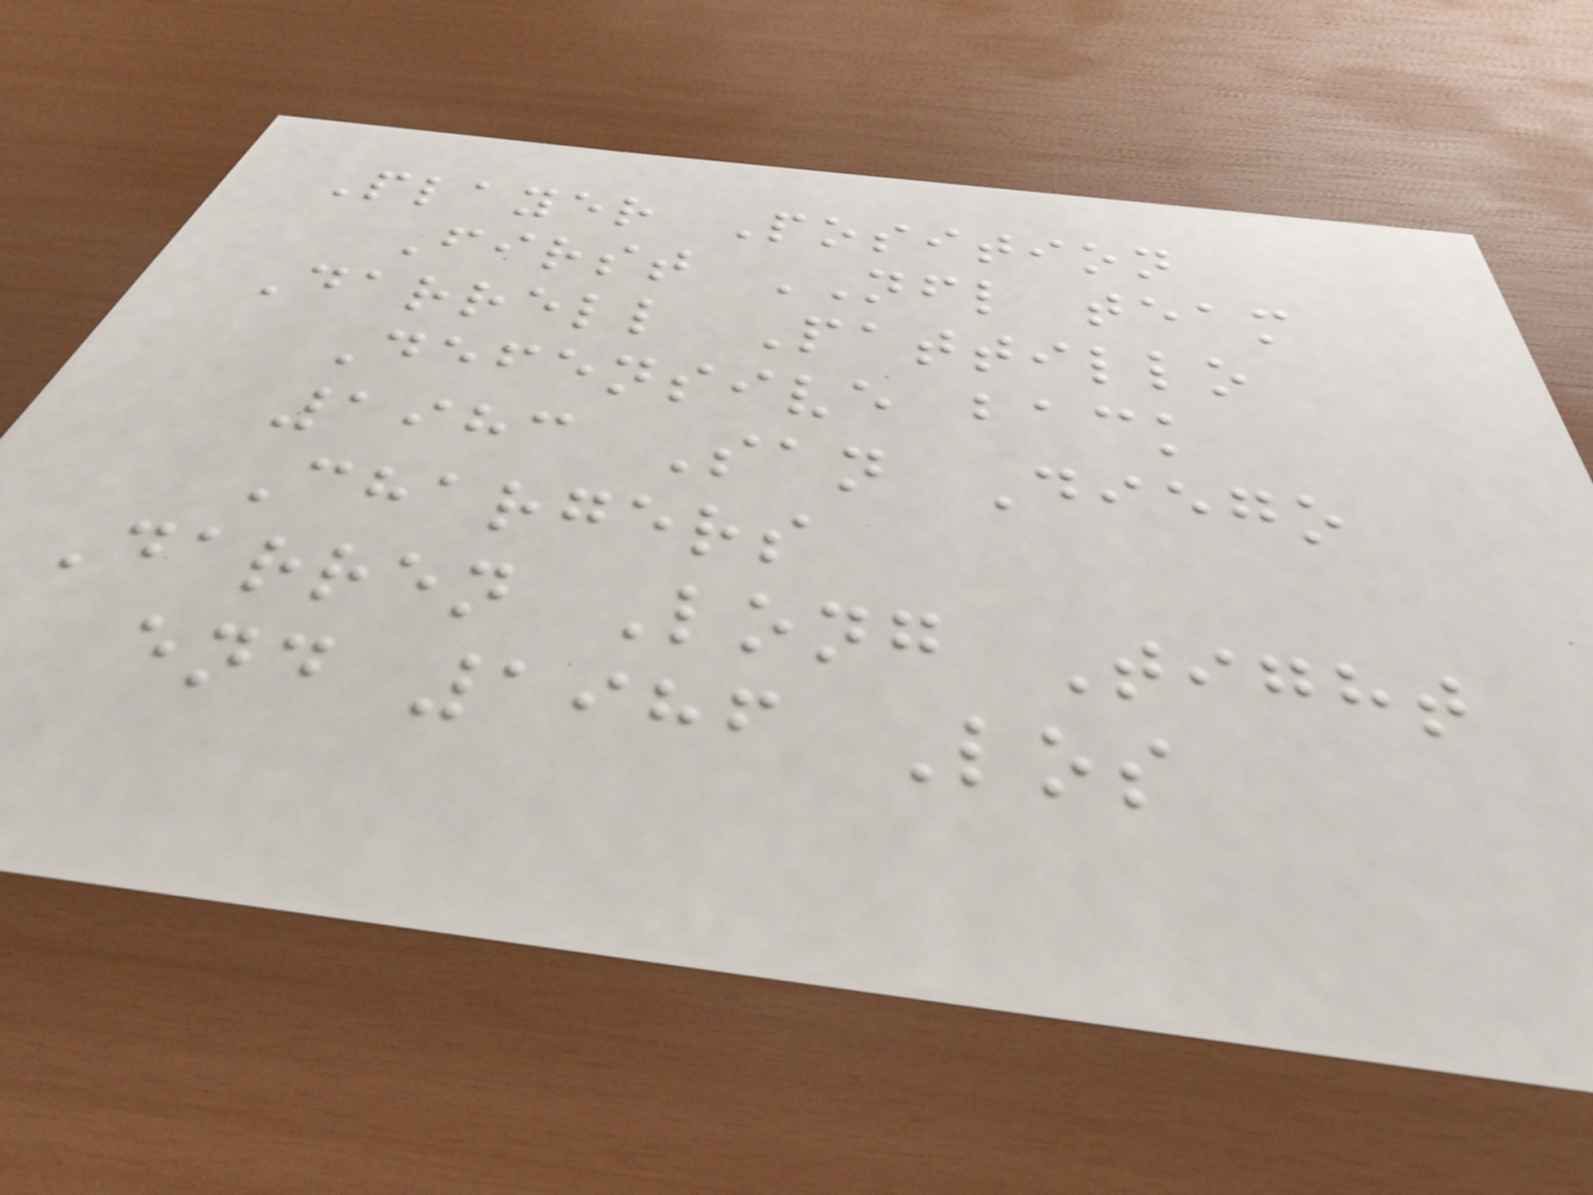Player Position
First NFL team
Darrell Pattillo
Defensive back
1983 San Diego
Chargers
Darren Long Tight
end 1986 Los
